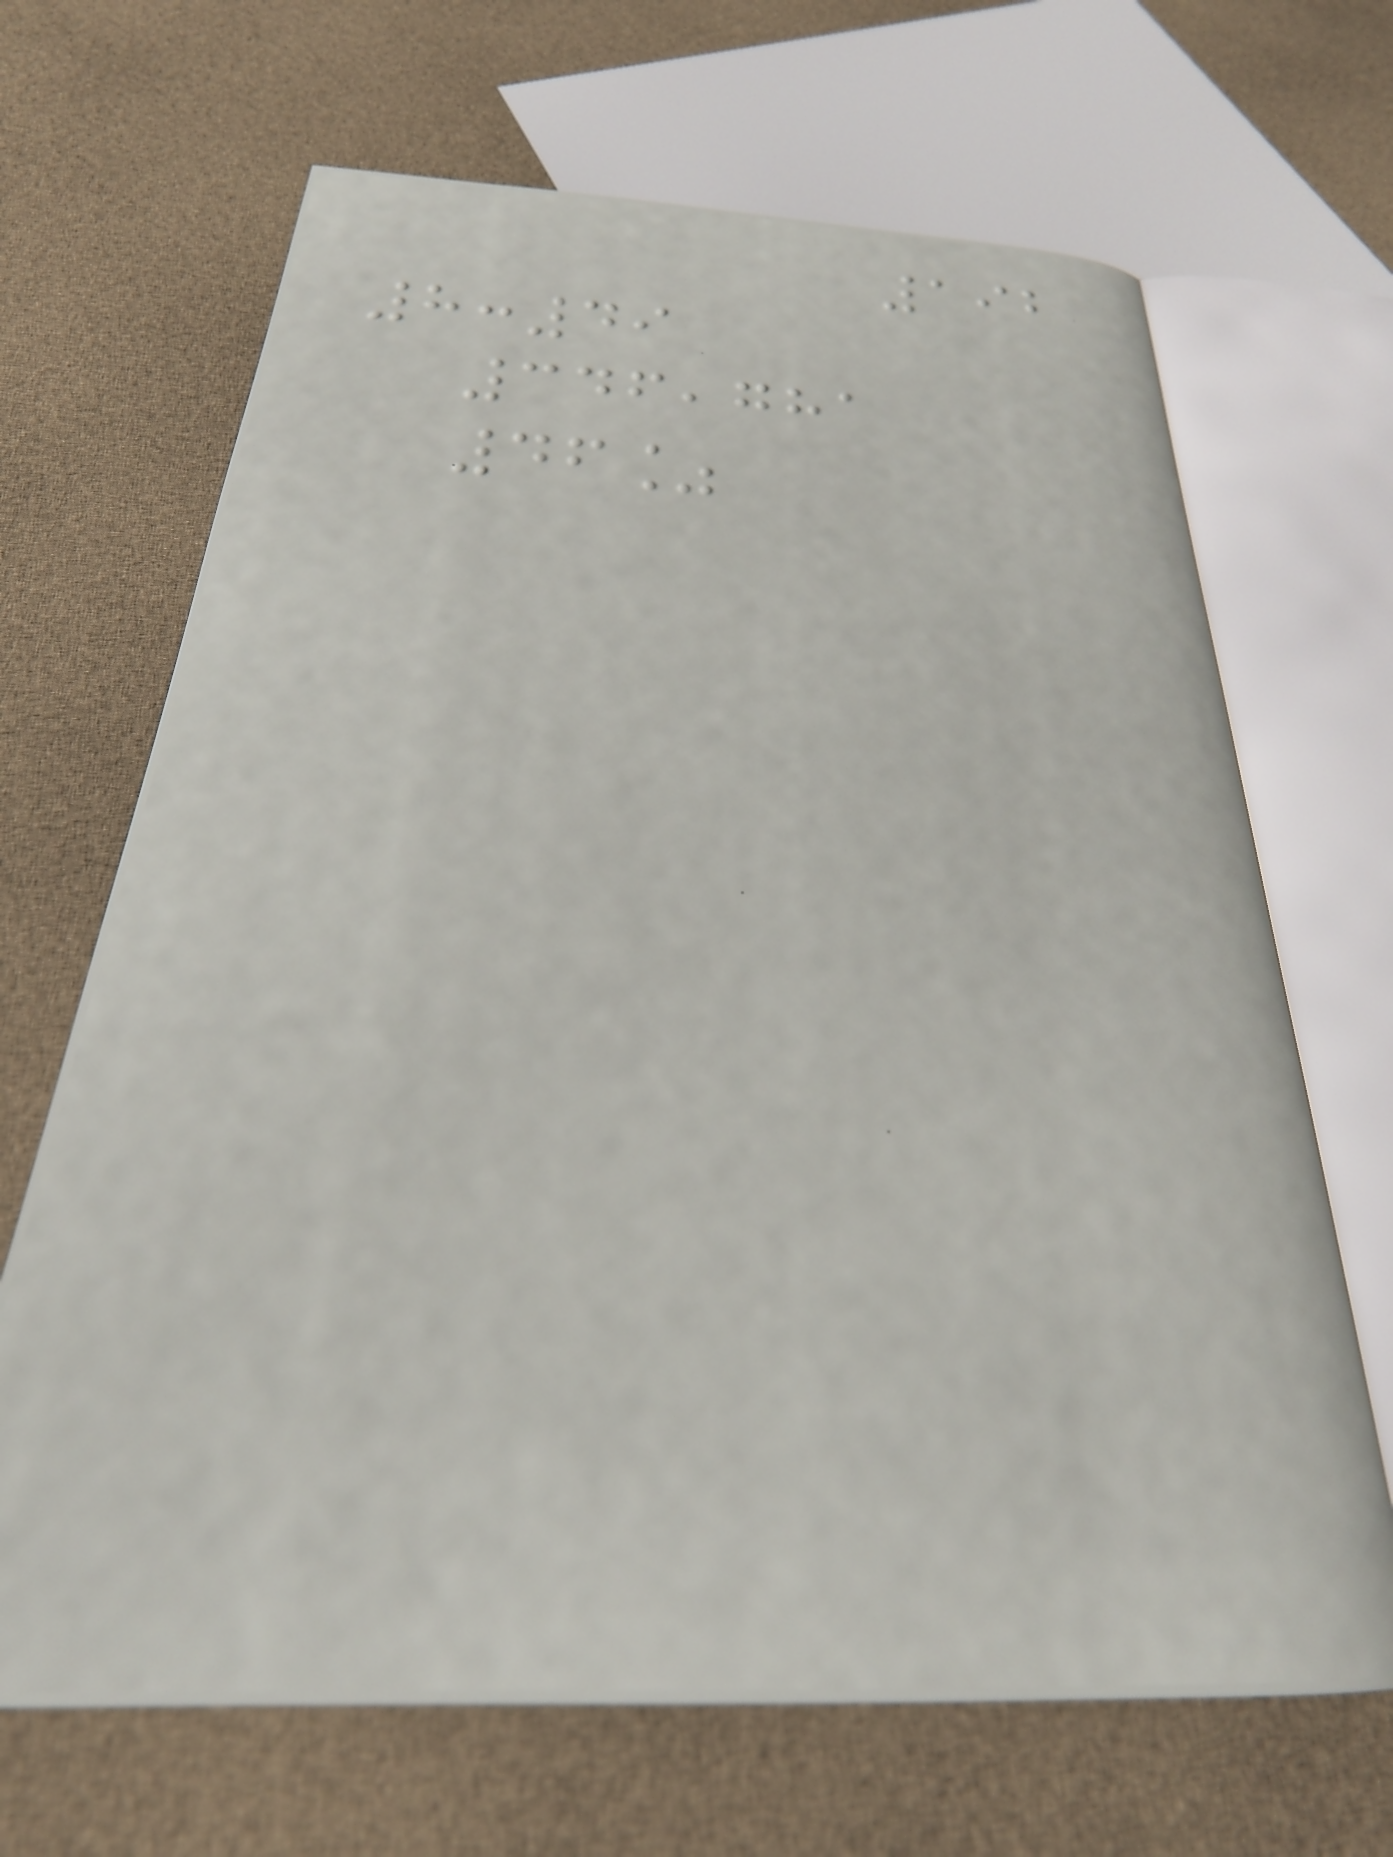192
8:49
346,781
46%
